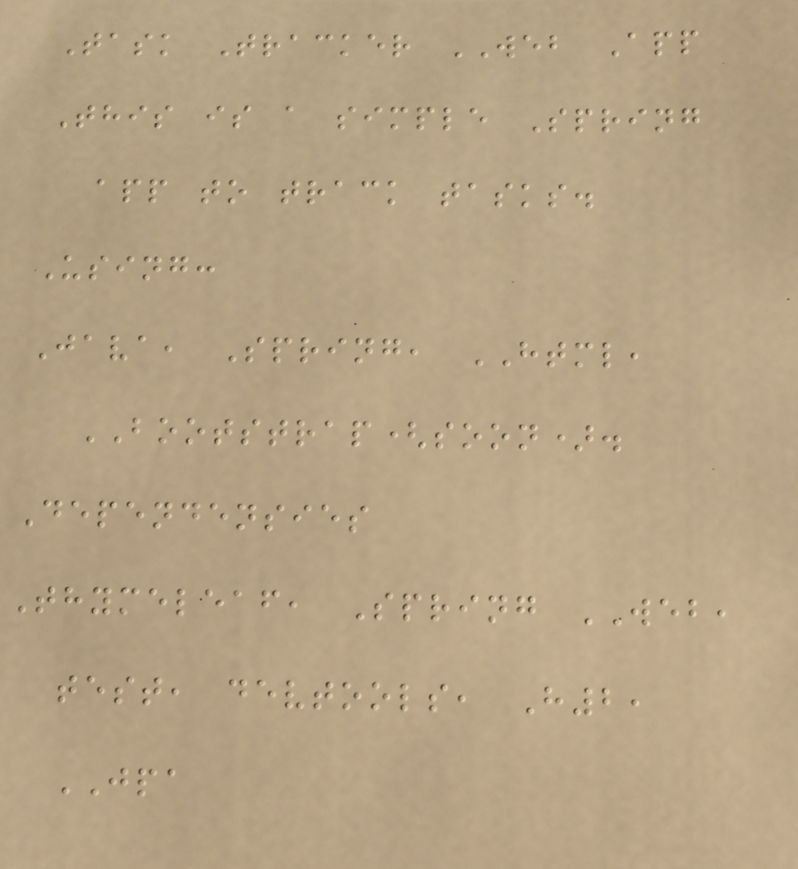Task Tracker WEB App
This is a simple Spring
app to track tasks.
Using:
Java, Spring, HTML,
BOOTSTRAP(soon).
Dependensies
Thymeleaf, Spring WEB,
test, devtools, H2,
JPA
